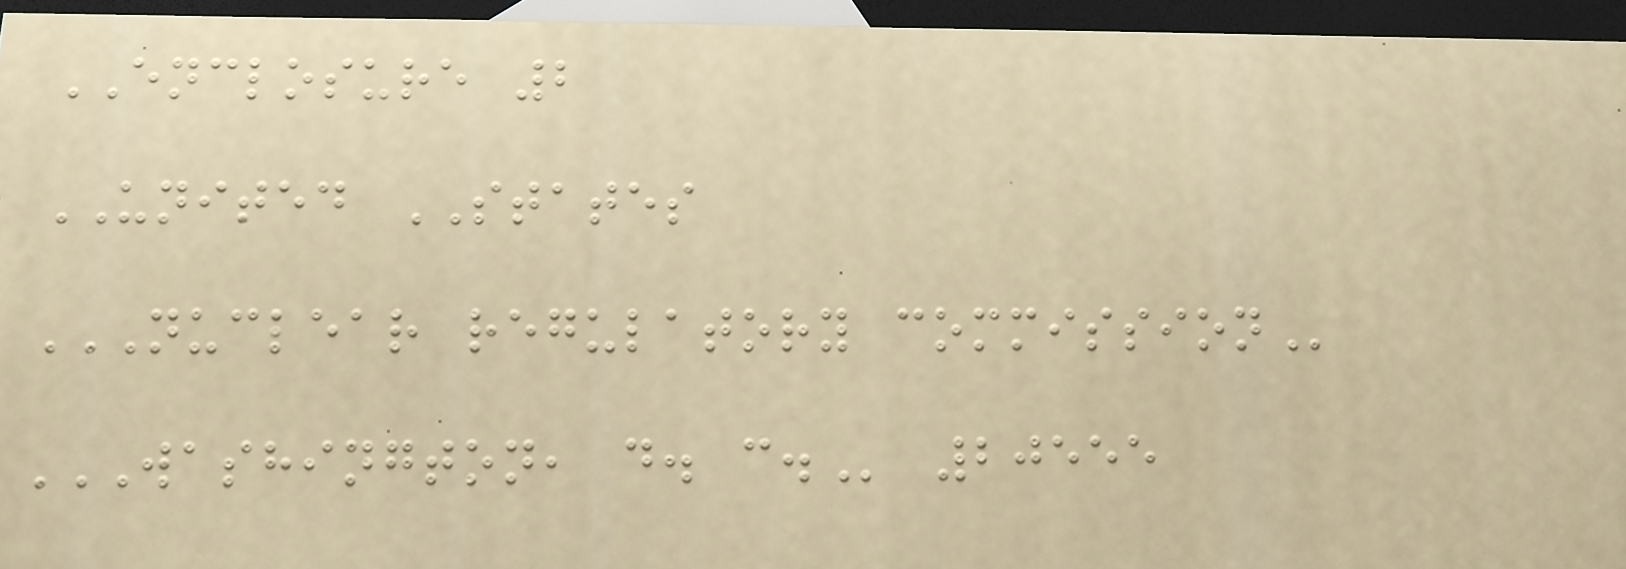ENCLOSURE 2
UNITED STATES
NUCLEAR REGULATORY COMMISSION
WASHINGTON, D. C. 20555
